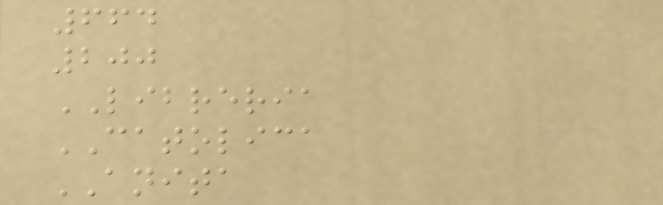664
200
LIBRERIA
CATOLICA
ANITA
